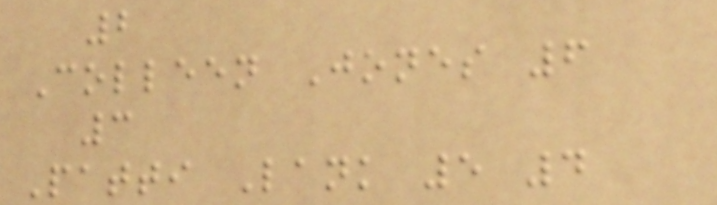2
Colleen Jones 6
3
Patti Lank 5 4
